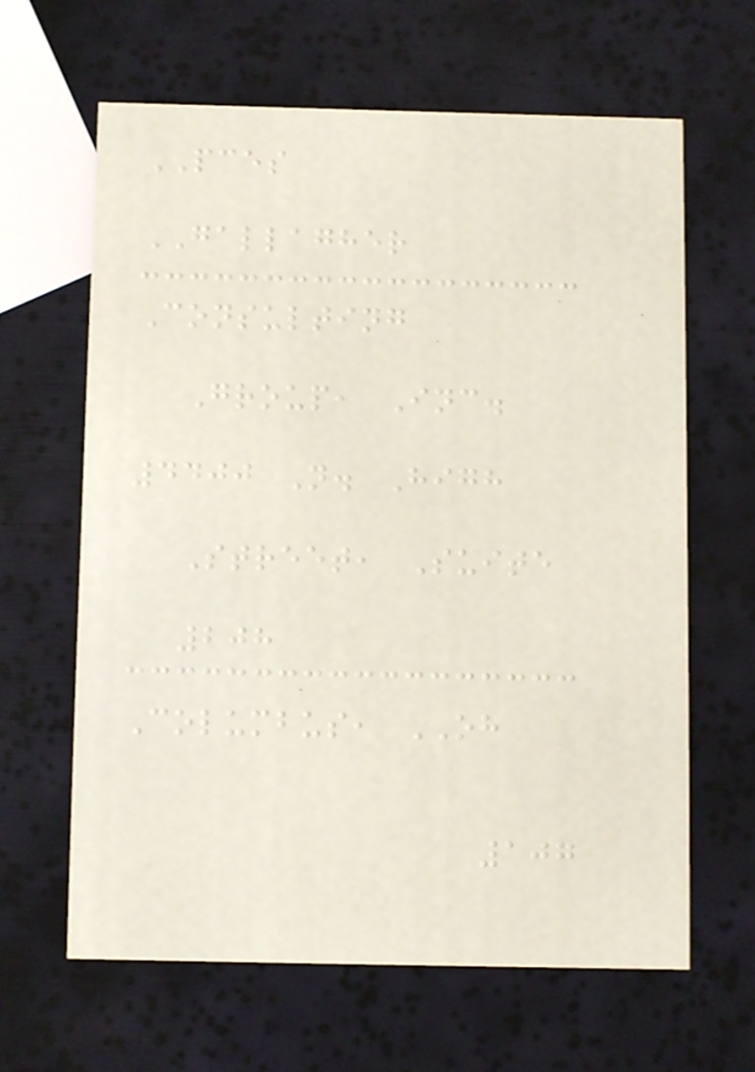PCES
GALLAGHER
Consulting
Group, Inc.
4400 N. High
Street, Suite
208
Columbus, OH
107
